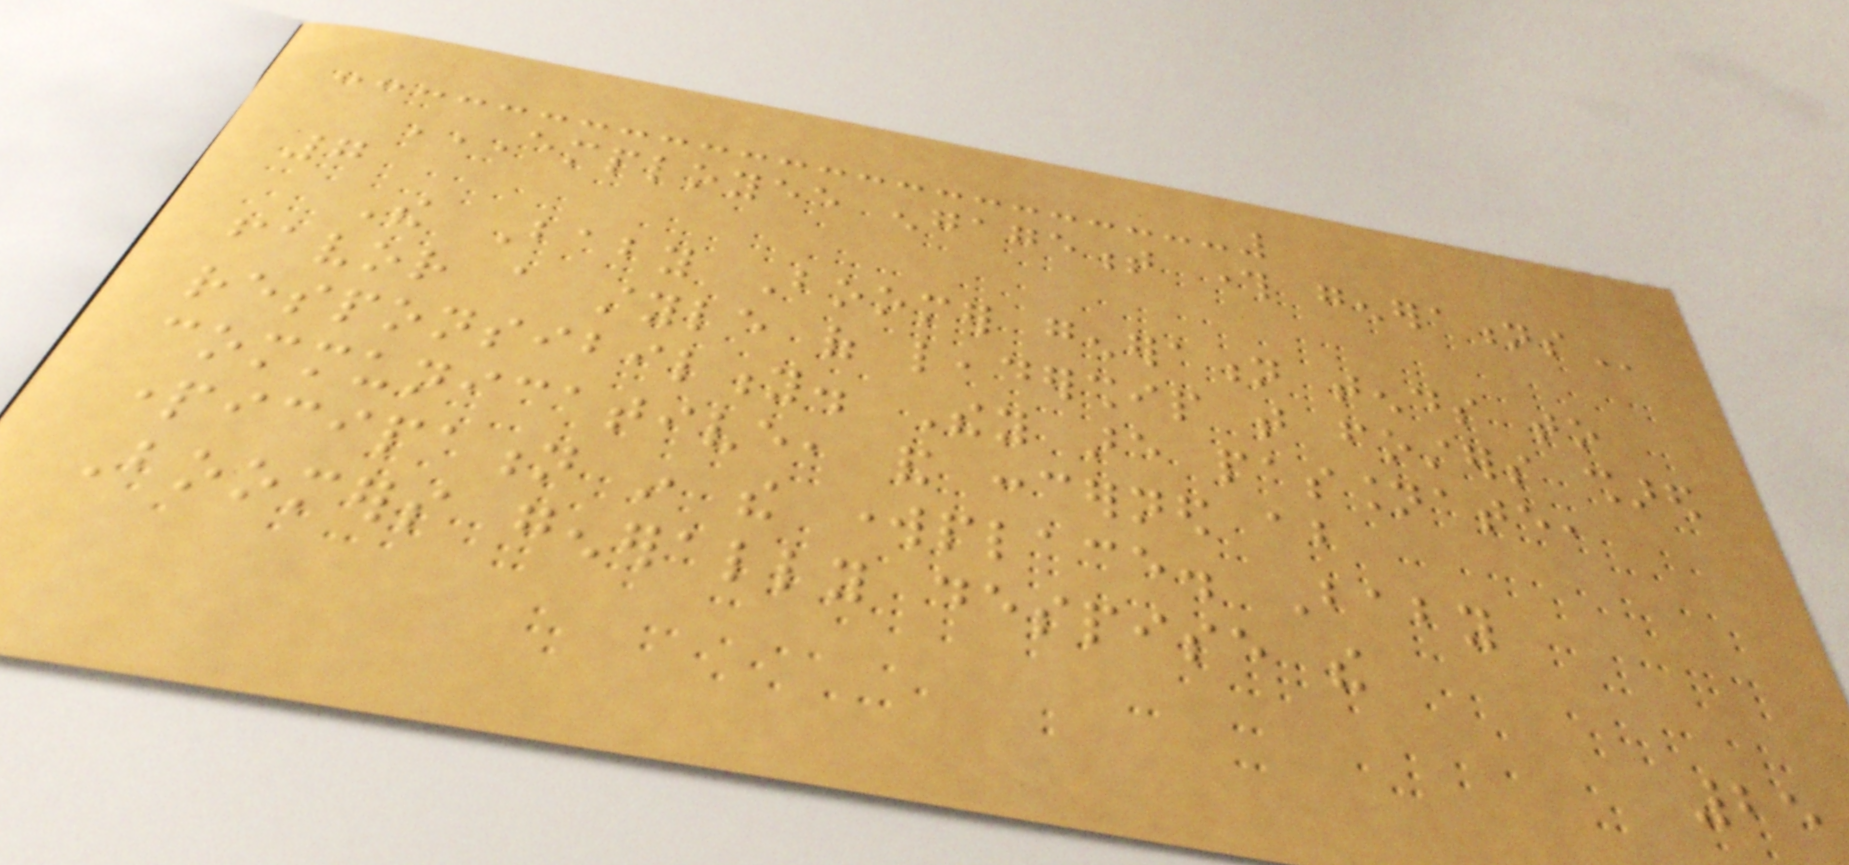EMPLOYEE ENGAGEMENT THROUGH GENERATIONS
7
The Baby Boomer generation tends to
favor a style of leadership that fosters shared
responsibility. They are passionate,
communicative, and concerned about
participation in the workplace. Baby
Boomers generally despise the
25
